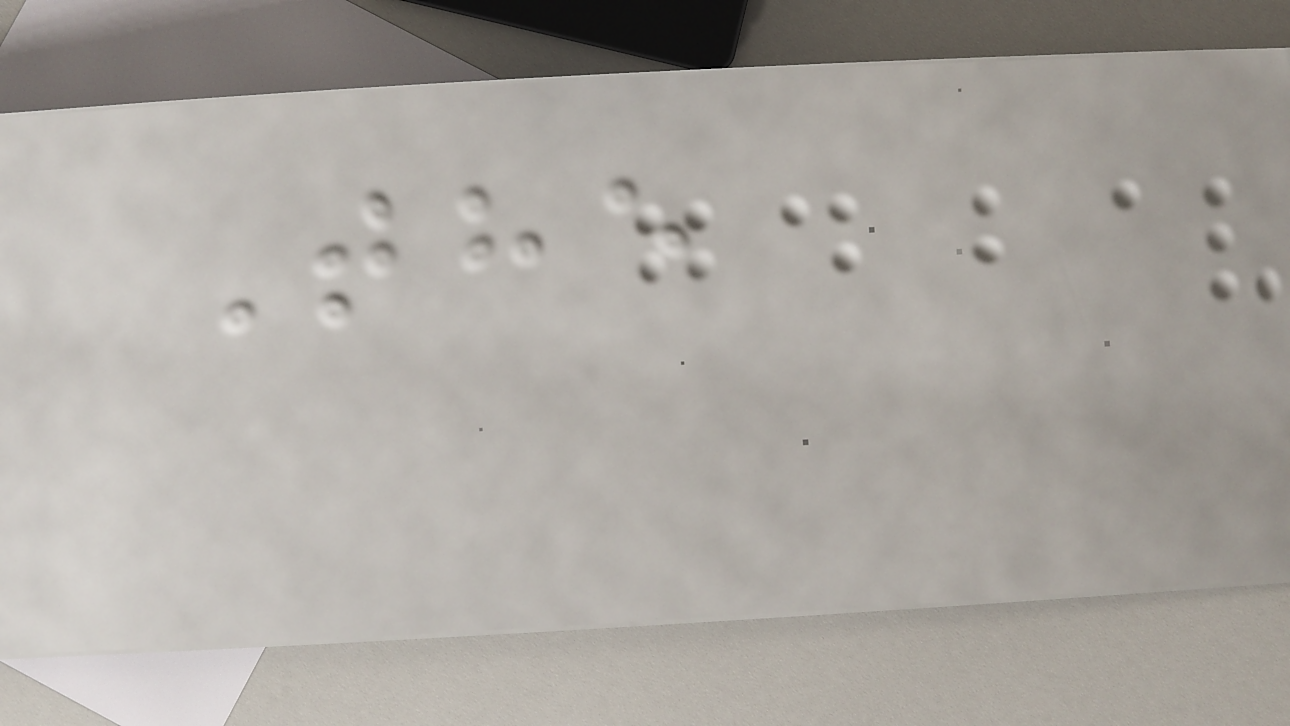The
